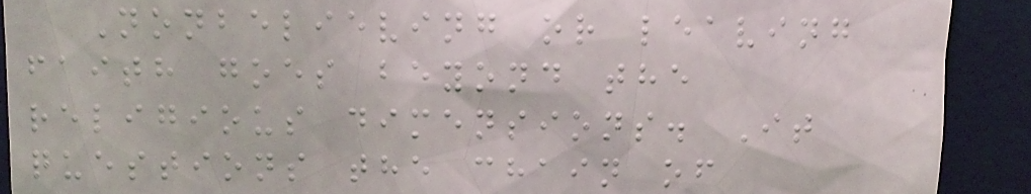Nonbelieving or leaving
faith goes beyond the
religious dimensions. It
questions the chain of
